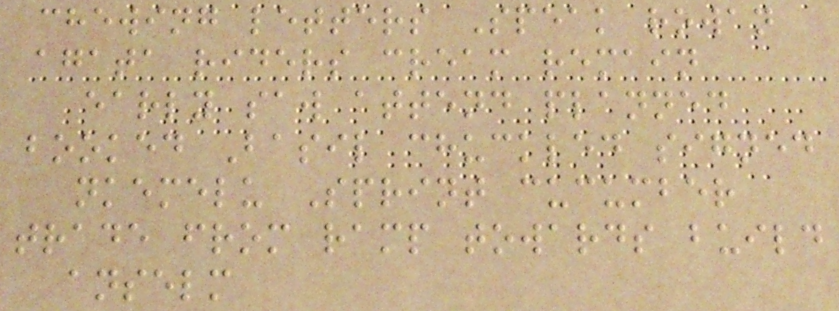chewing letters Speak rowan
agata riders cream remain
early saw attend planned
booked Basil chuckled signed
nkemelu Sprint cucumber
trade from ramp towards build
anselm
